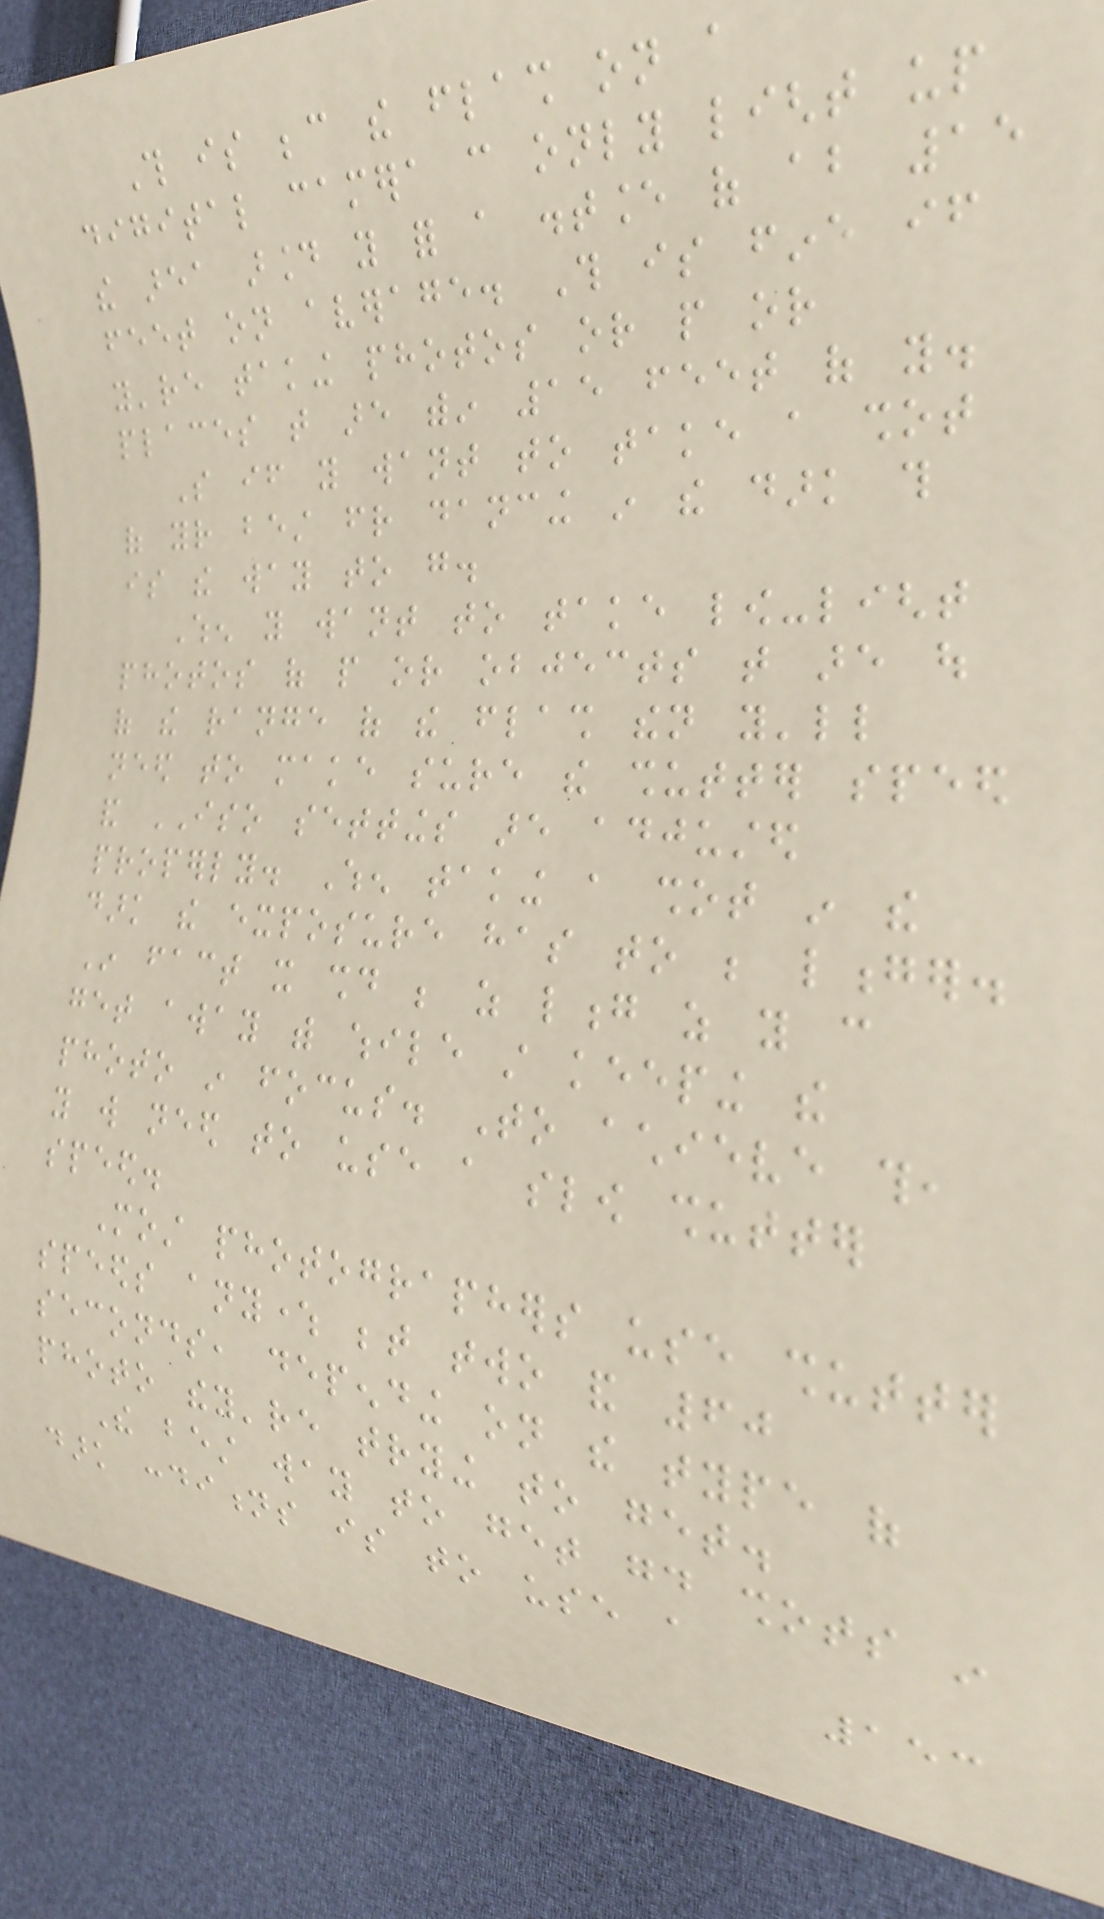This is because the flash on a
digital camera can only light up
the area around you for a distance of about 15
feet on average. This is fine if
you're taking photos or people or
places that are within 15 feet of you.
So if you want to take a shot
of your best friend dancing in the dark this
is the way to go.
When you want to take low-light
photos of people or objects that are out
of the range of the flash then you'll
need to make sure the shutter speed
and ISO settings are adjusted
properly. When taking a shot in the
dark the exposure has to be longer.
In fact it should be as long as you can
get away with while still keeping the
photo in focus. To achieve this,
you will need to use a slow shutter
speed.
Most photographers use shutter
speeds anywhere between two and 60
seconds, depending on the type of
photo they're trying to get.
The best way to get good shots in
dark conditions is to use a
153
